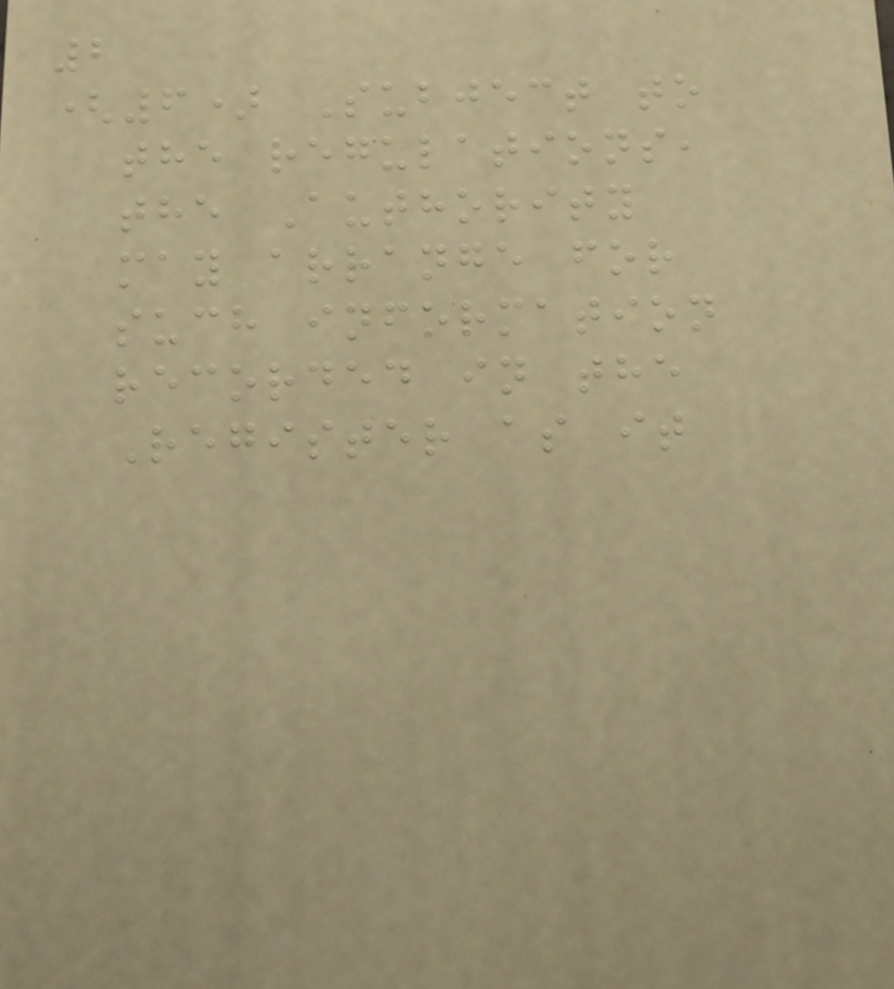2
(6) Subject to
the regulations,
the Authority
may arrange for
such information
recorded in the
Register as it
